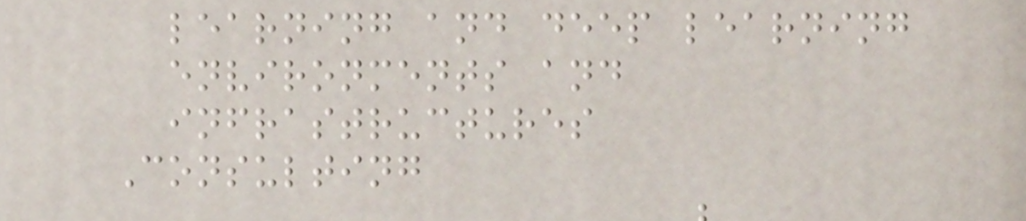learning and deep learning
environments and
infrastructures
Consulting
